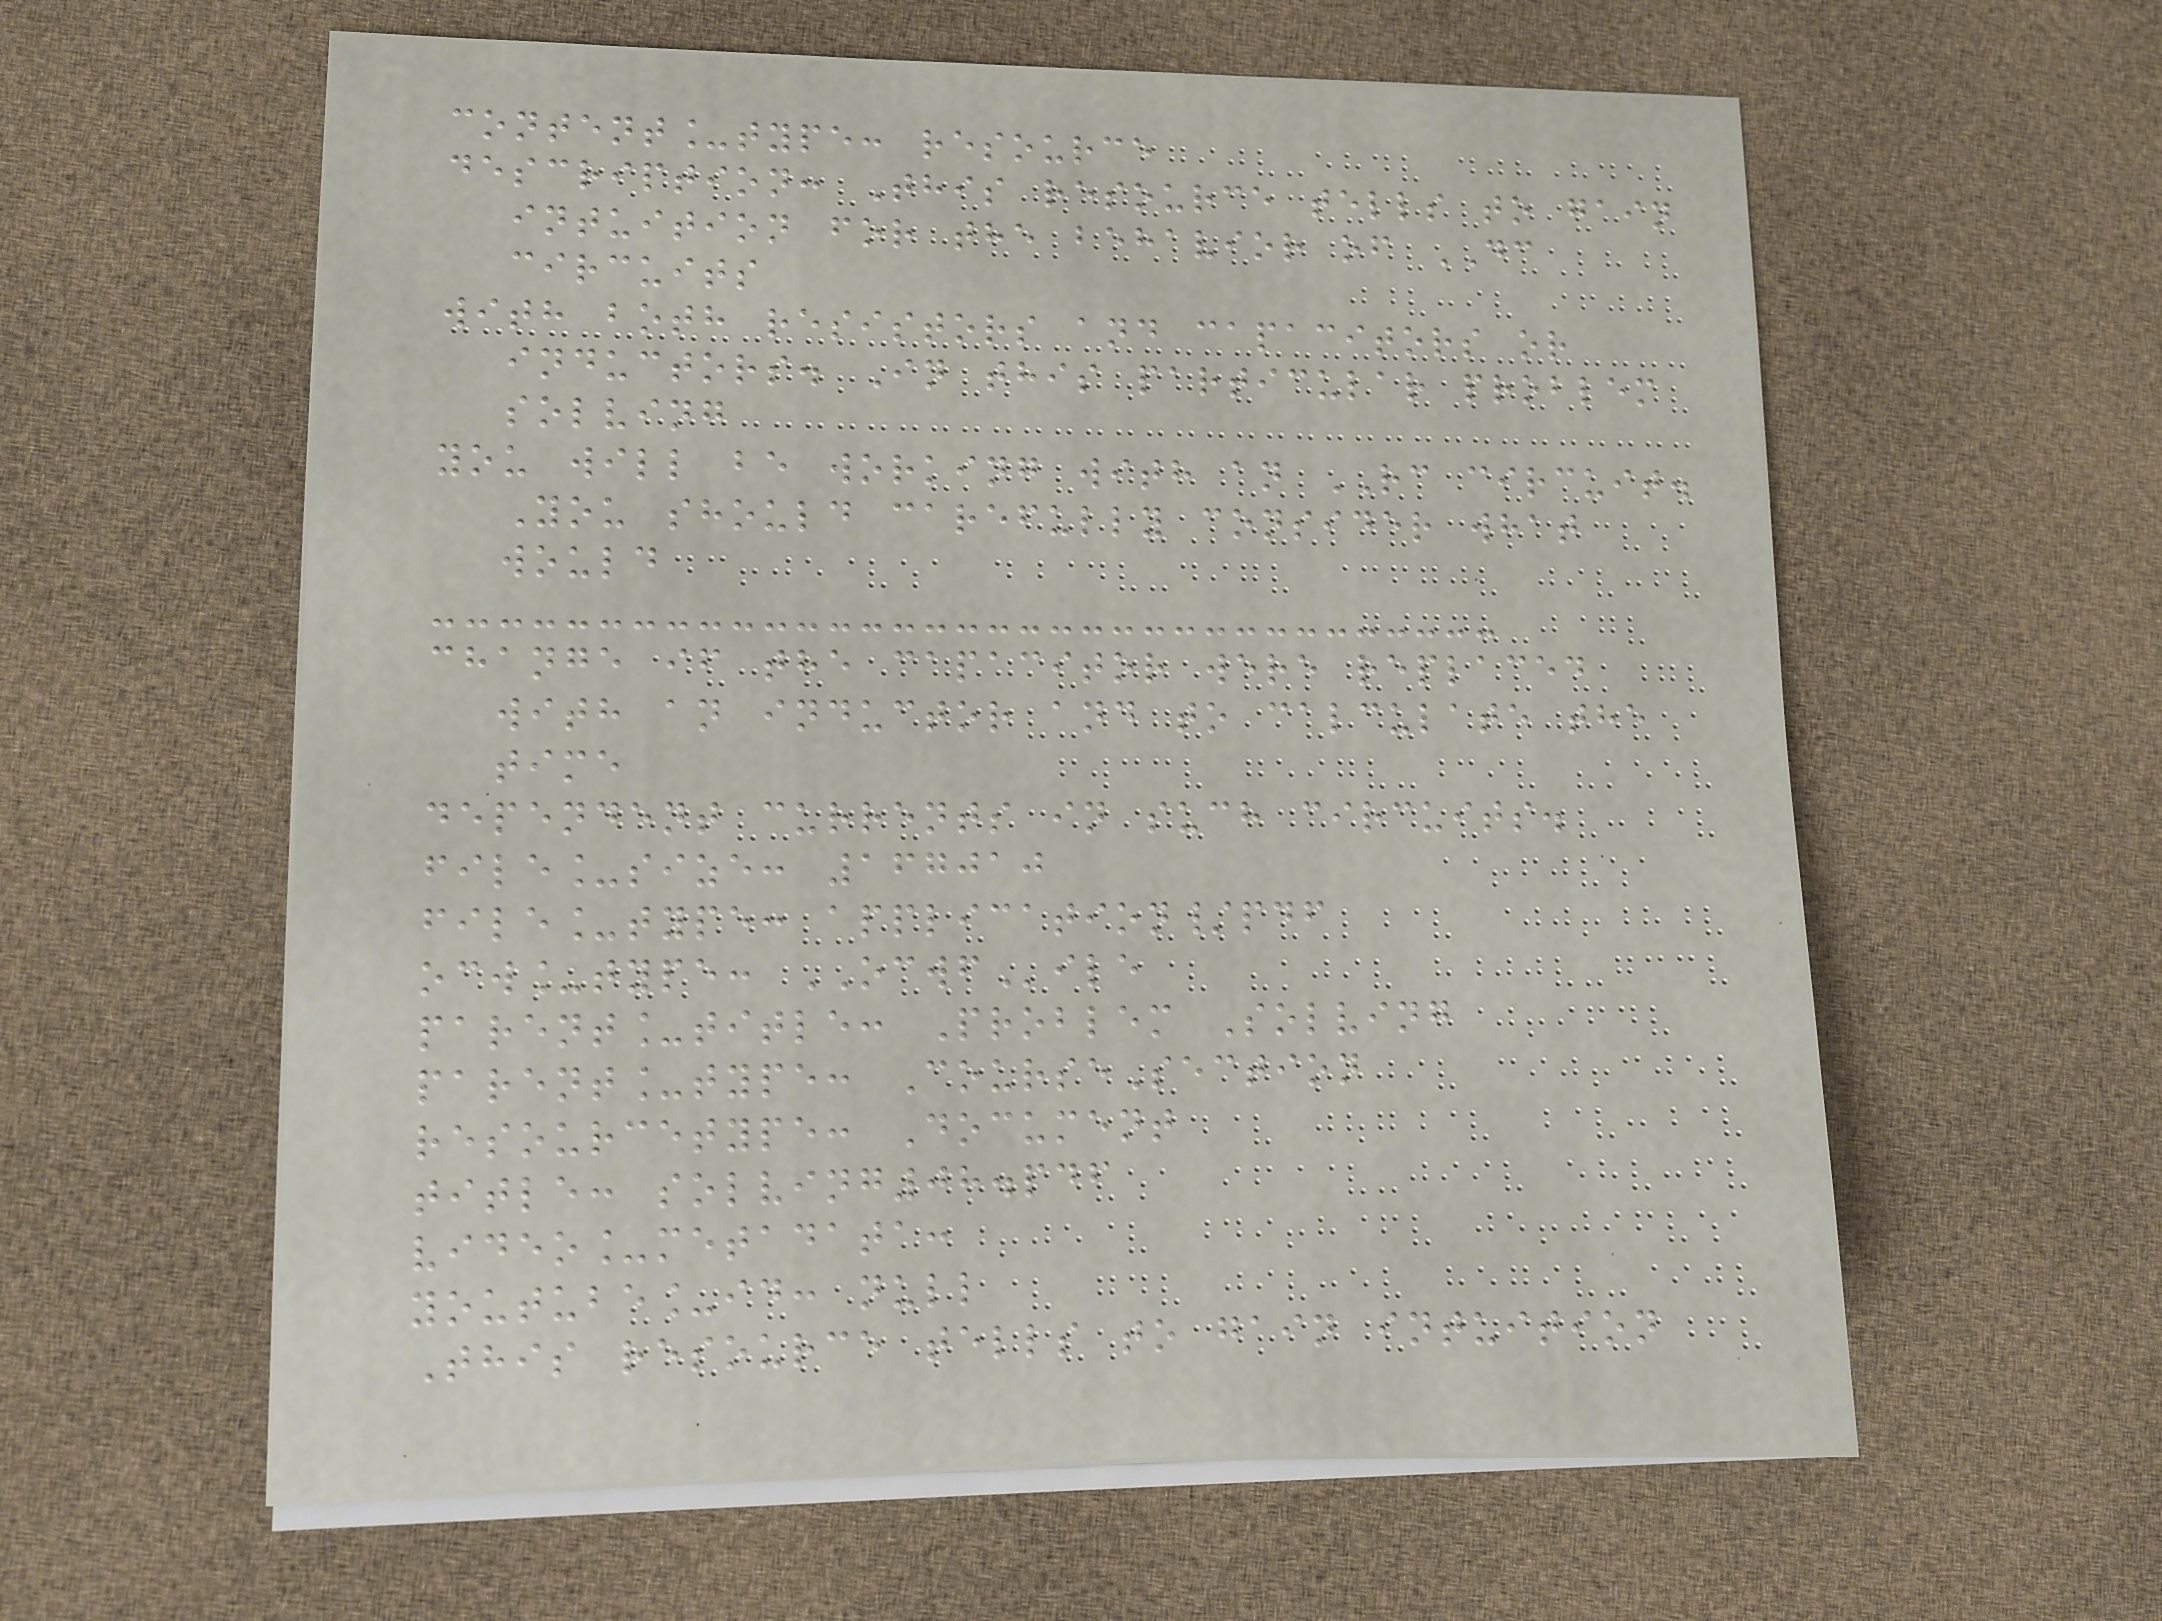content_type: resource
description: This resource tells to gain
intuition for the behavior of DC
circuits
with both resistors and capacitors or
inductors. In this particular problem
solving
you will be working with an RC circuit.
You should carefully consider what
would
change if the capacitor were replaced
with an inductor and to calculate the
time
dependent currents in such circuits.
file_size: 167010
file_type: application/pdf
ocw_type: OCWFile
parent_title: Problem Solving
parent_type: CourseSection
resourcetype: Document
title: solving08.pdf
video_metadata:
youtube_id: null
This resource tells to gain intuition
